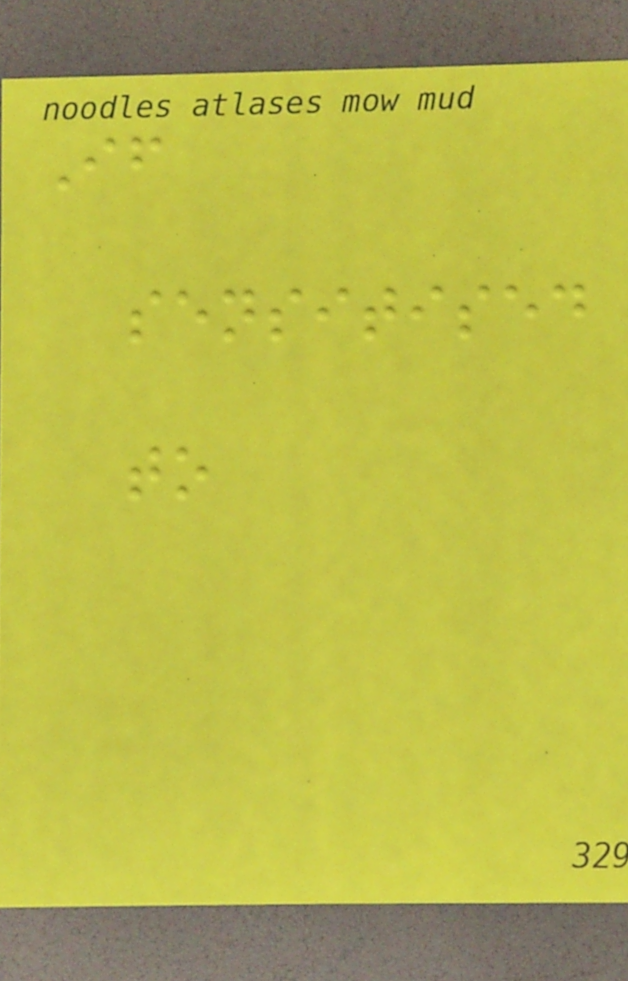If
sensitised
to
